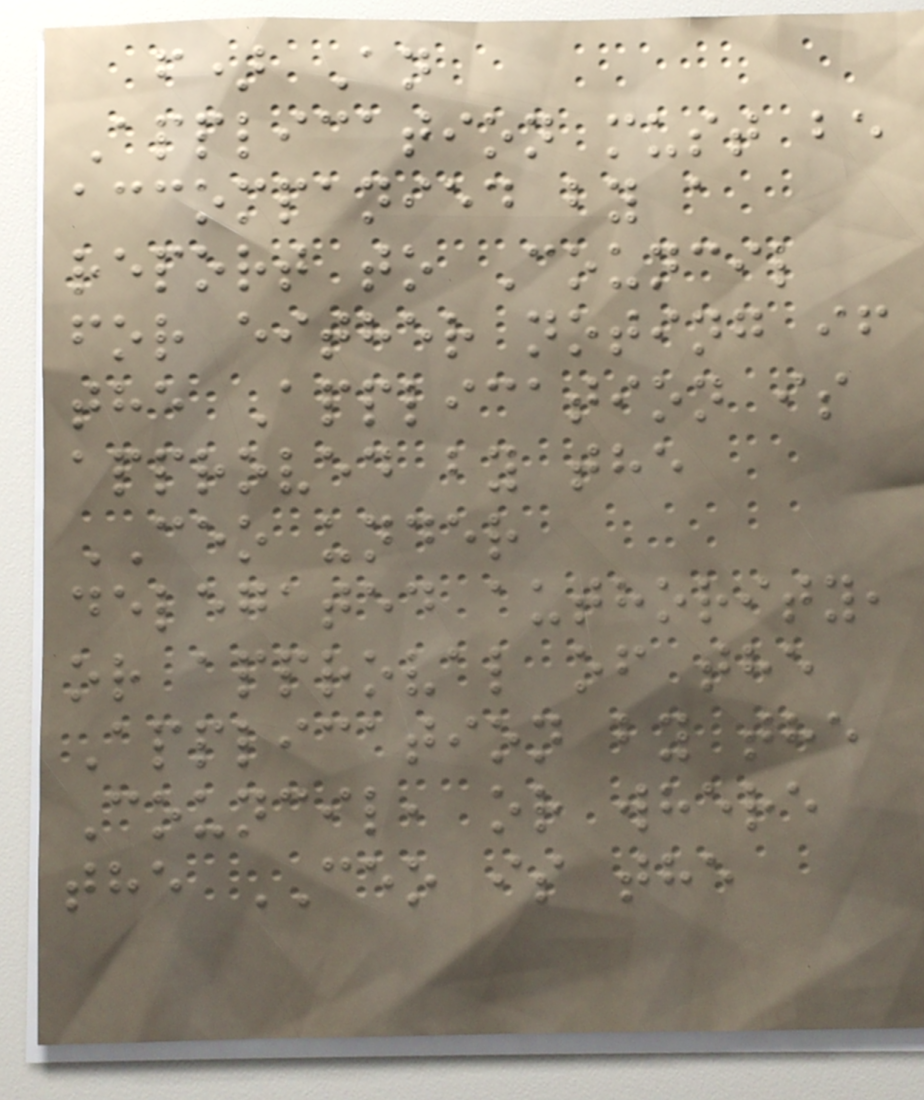f) An
Application must be
accompanied by a
report to Council
for either noting if
the Application is
approved by the
CEO under
delegated authority,
or approval of the
Application by the
Council, or where
the CEO is the
